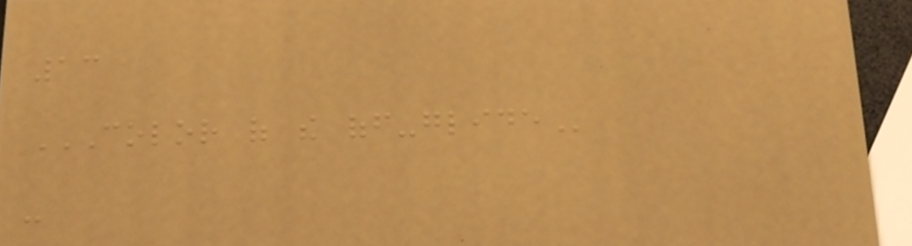13
COLOR OF THE OFF-GLIDE
-
